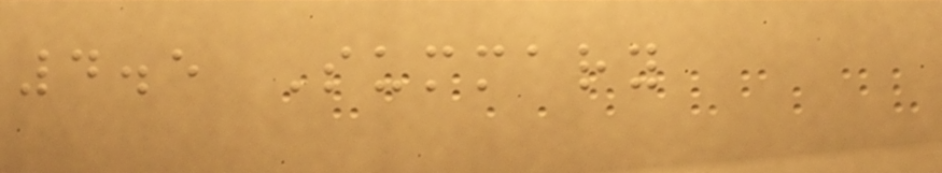4.5 Summary
